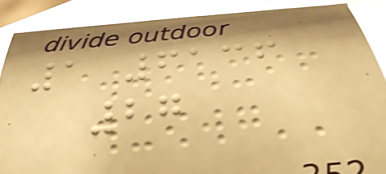1 6136
27
